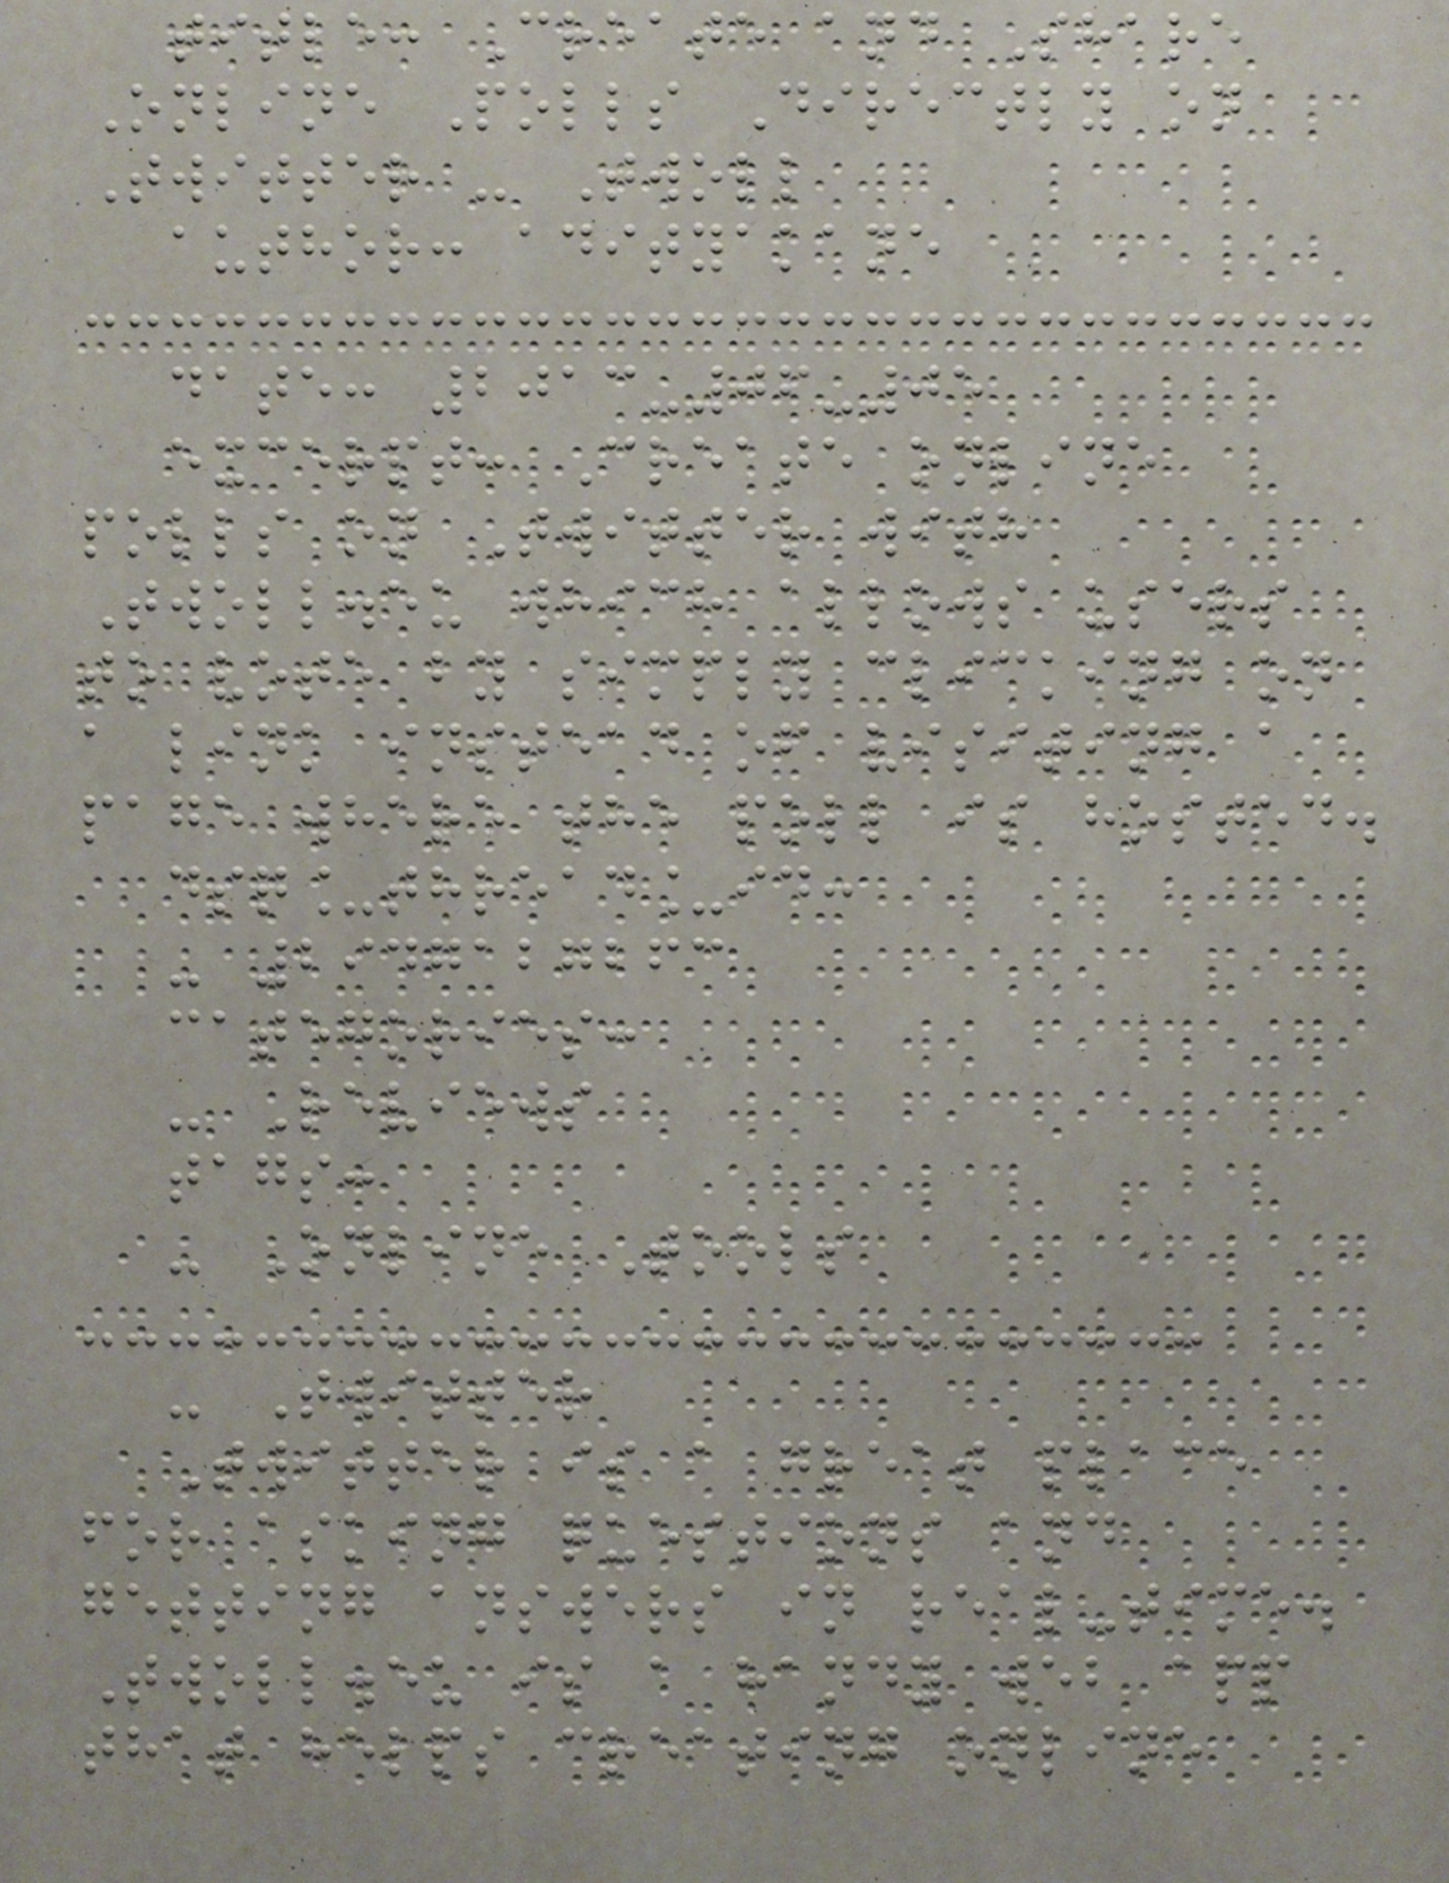title: Create and Share
Online Polls Directly on
Twitter - Twoll
author: adityakane
date: 2013-06-05
excerpt: Create online
polls on Twitter with
Twoll.eu which allows users
to vote by simply clicking on
a link instead of visiting a
page where the poll is hosted.
dsq_thread_id:
- 2947127263
categories:
- Reviews
tags:
- Online Tools
- Twitter
Twitter is a great place
for asking questions and
getting answers in real-time.
Twoll.eu is a handy web app
that helps creating online
